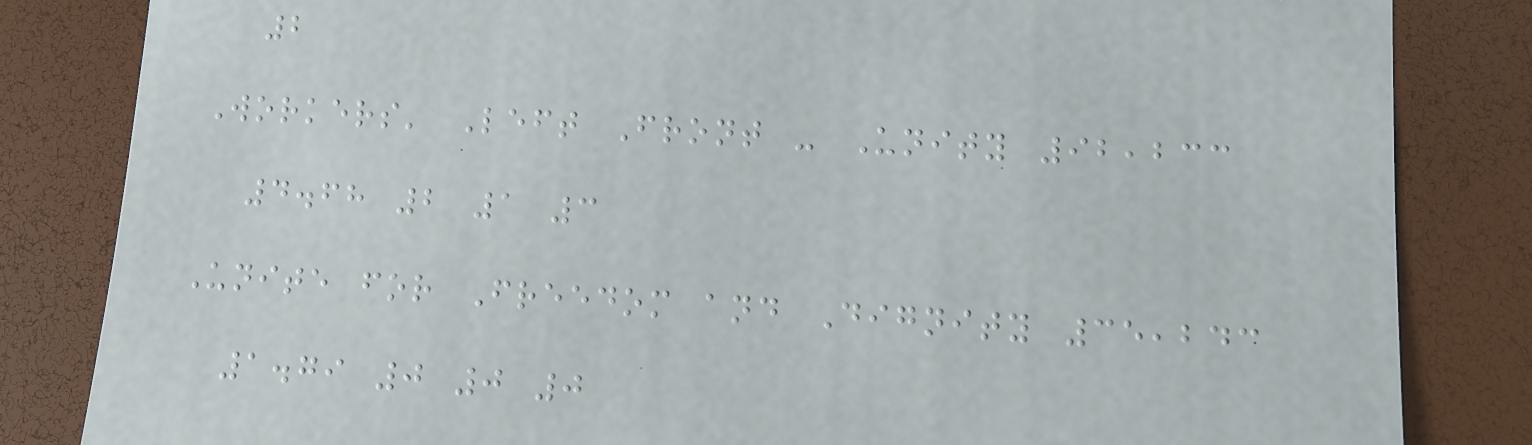2
Workers' Left Front - Unity 92,233
4.68 2 1 3
Unite for Freedom and Dignity 35,243
1.79 0 0 0
